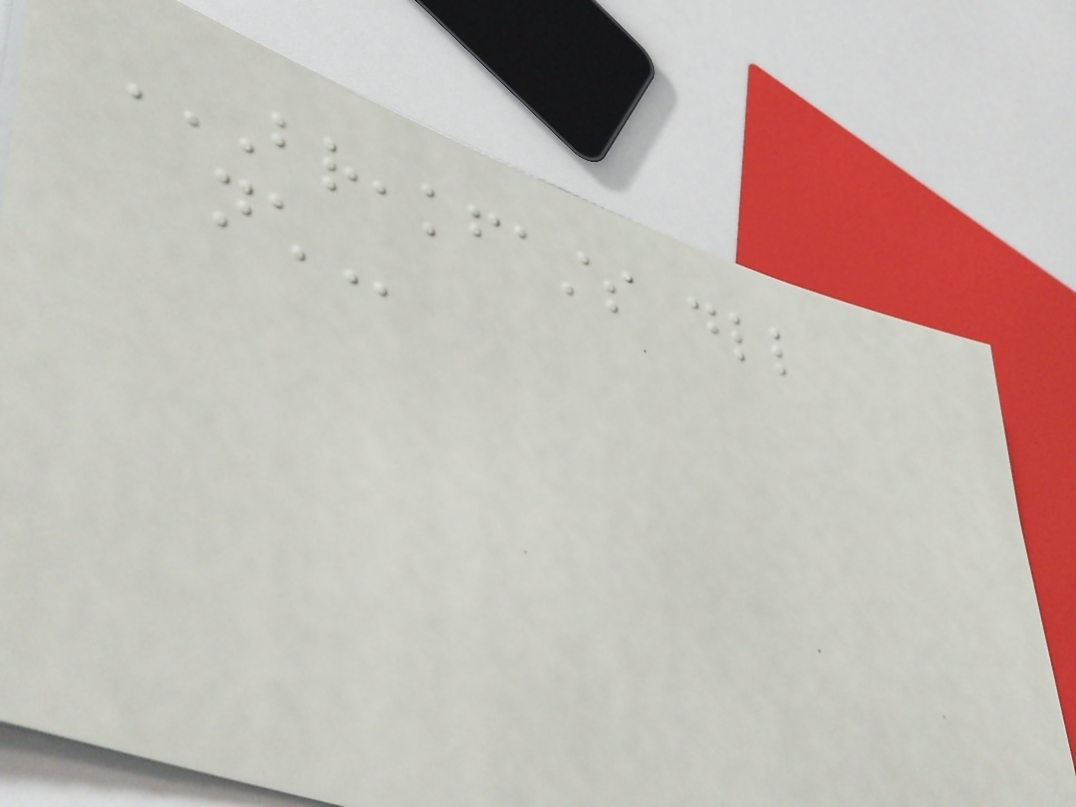BREAKFASTS DLL
NCH
